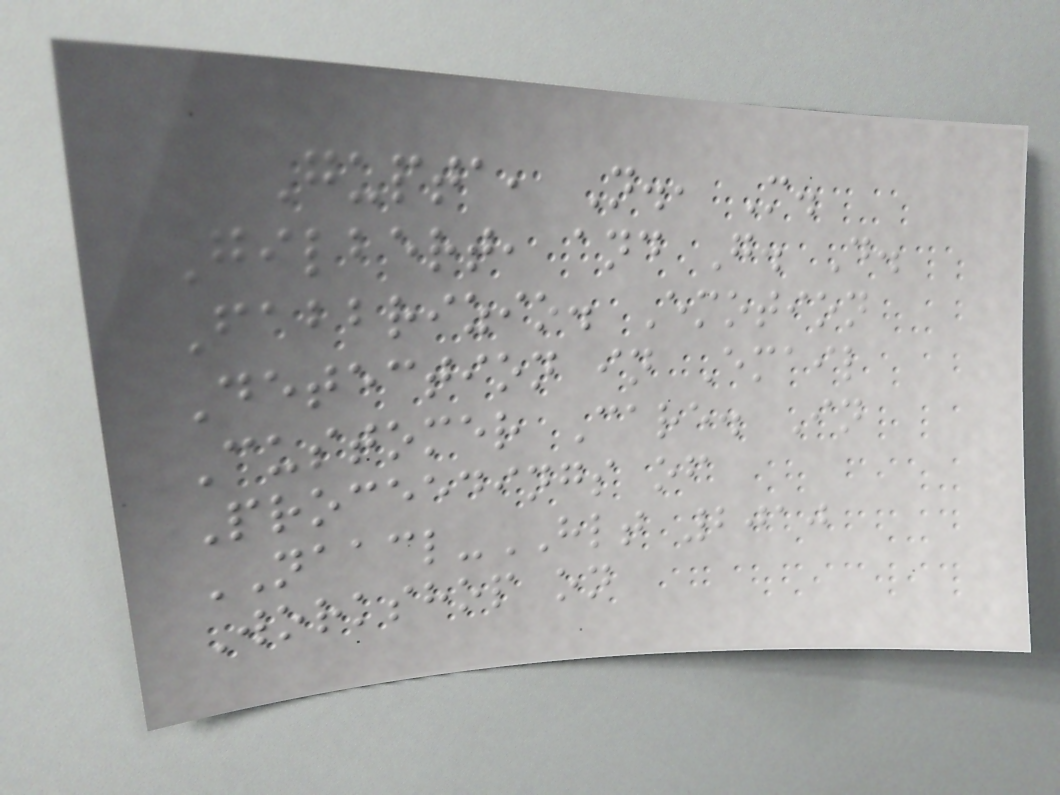Gupta, N., M.
Gilbert, and G. D.
Fabbrizio. Emotion
Detection in Email
Customer Care. In
Proceedings of
NAACL-HLT 2010
Workshop on
